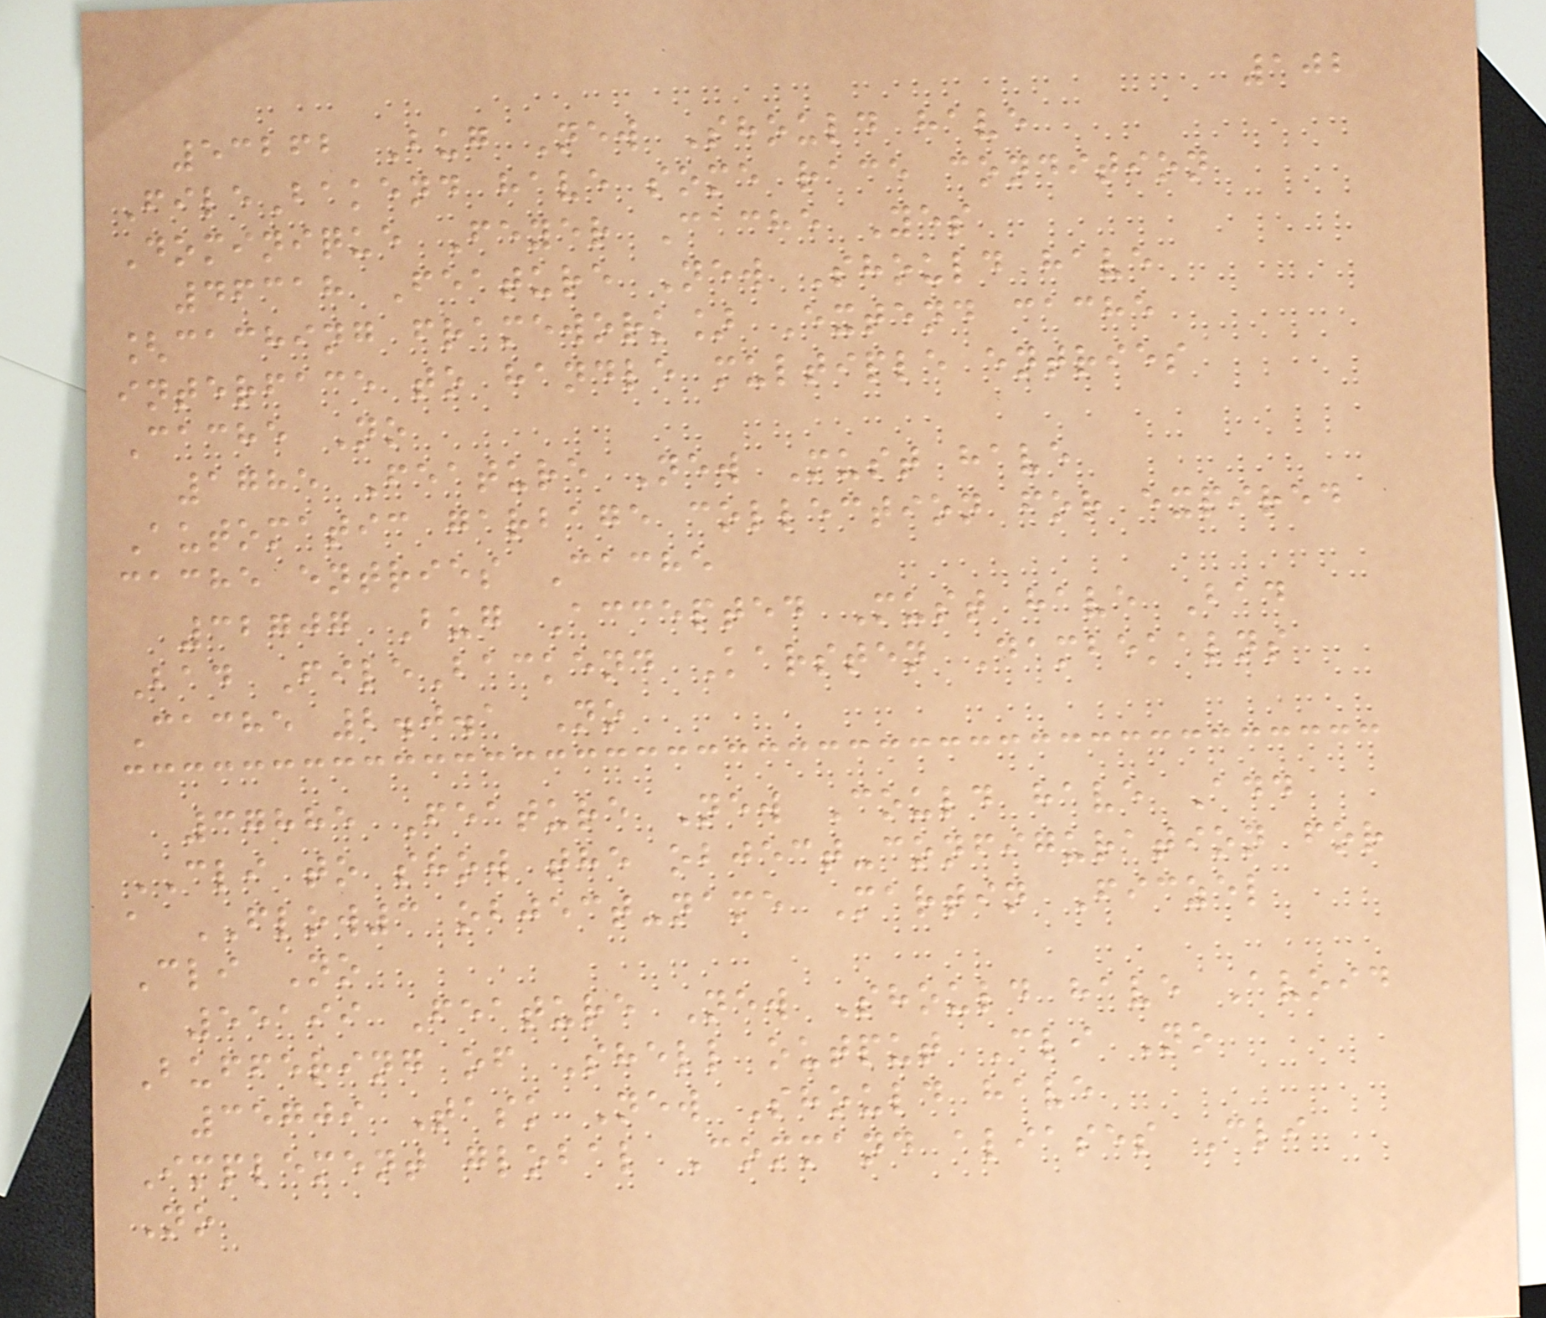102
53262 Bug New Should have
FileBakend have some race condition
Dominique Feyer Cache Yes
46318 Feature New Should have
[caching framework] Extend cache
interface to handle multiple entries
Cache No
1785 Feature New Must have
Automatic garbage collection for expired
cache entries Cache
32707 Bug Accepted Must have Bad
Bad FileBackend Karsten Dambekalns
Cache 2.0.1 No
37885 Feature New Could have Add
CLI to show the object-configuration for
a FLOW3 object-name Martin Ficzel
Cli No
55199 Feature New Should have Avoid
Buffering of Shell output Cli No
35709 Task New Should have
Implement global Command aliases Cli
No
